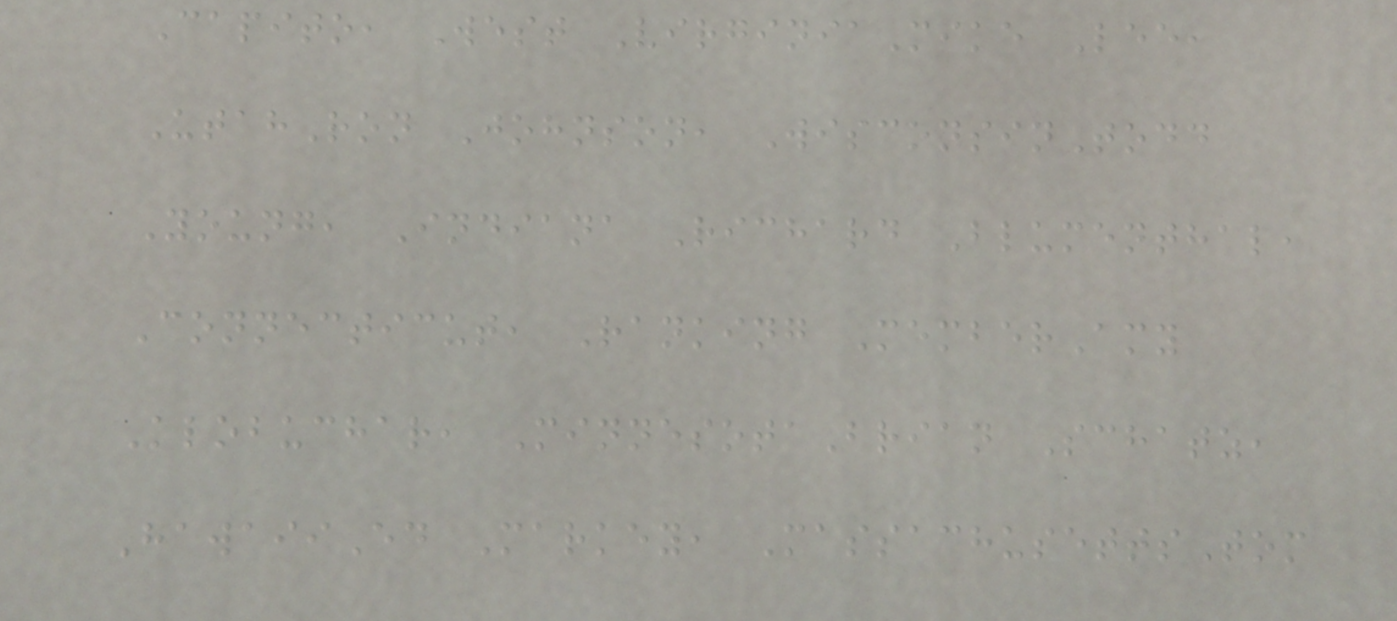Capito, West VirginiaMike Lee,
UtahRon Johnson, WisconsinTodd
Young, Indiana Richard Blumenthal,
Connecticut, Ranking MemberAmy
Klobuchar, MinnesotaBrian Schatz,
HawaiiEd Markey, MassachusettsTom
